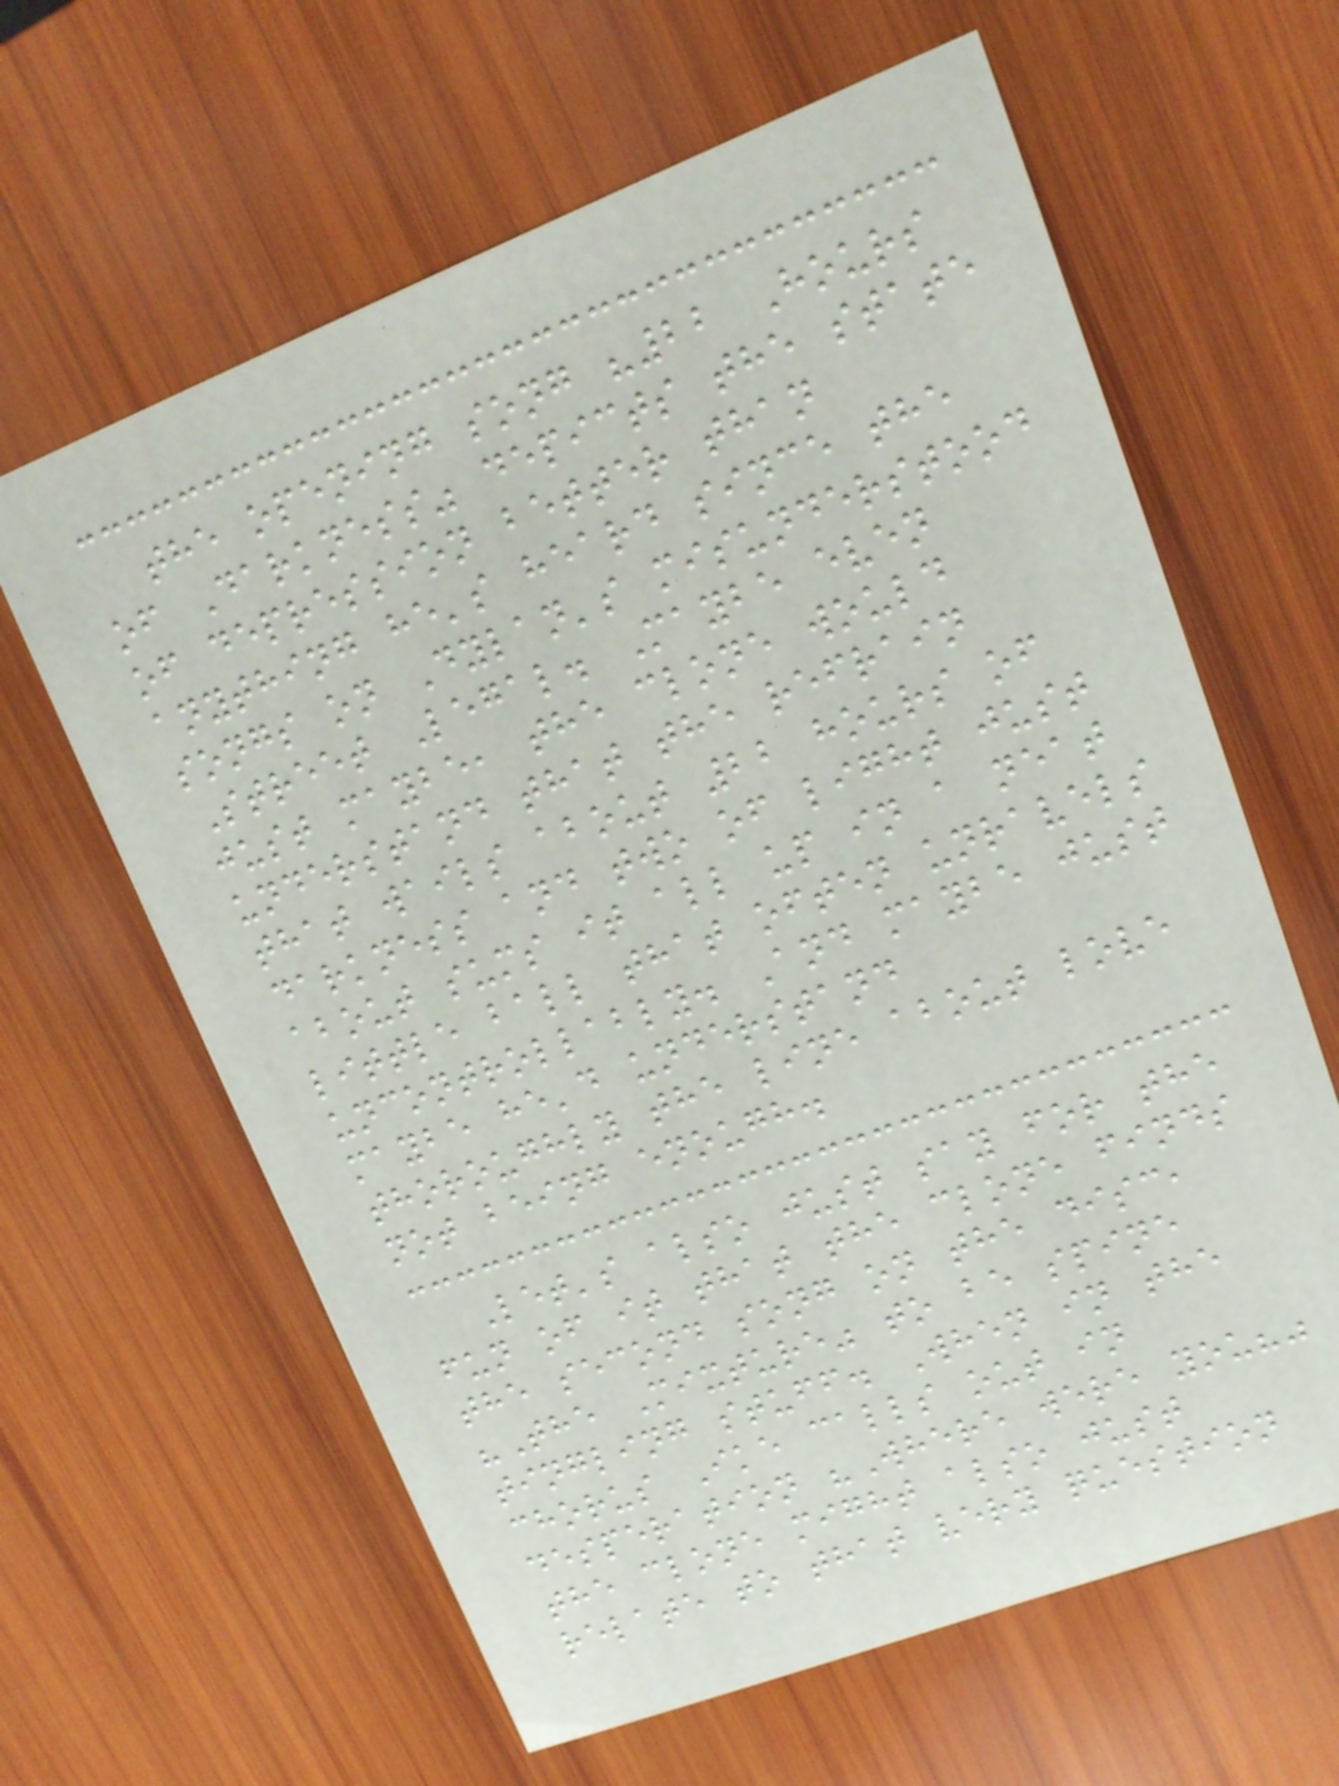the opening song "22 Hours
of Darkness" depicts the state
of depression better than
anything he's heard since the
songs on Dylan's misunderstood
Street Legal. Maybe even
just maybe, the clone would
understand that the refrain
that wails about 22 hours of
darkness and two of light just
about sums it all up in a neat
little ball that often unravels
uncontrollably. And maybe just
maybe he'd understand
thoroughly the line about love
not being enough.
Let's also just say for the
fun of it that the clone finds
the second song on the disc,
"The Mixture" to be spine
tingling stuff. When in the
chorus Ike calls out in
desperation "Where were you?"
the clone might also just
relate to that very question
